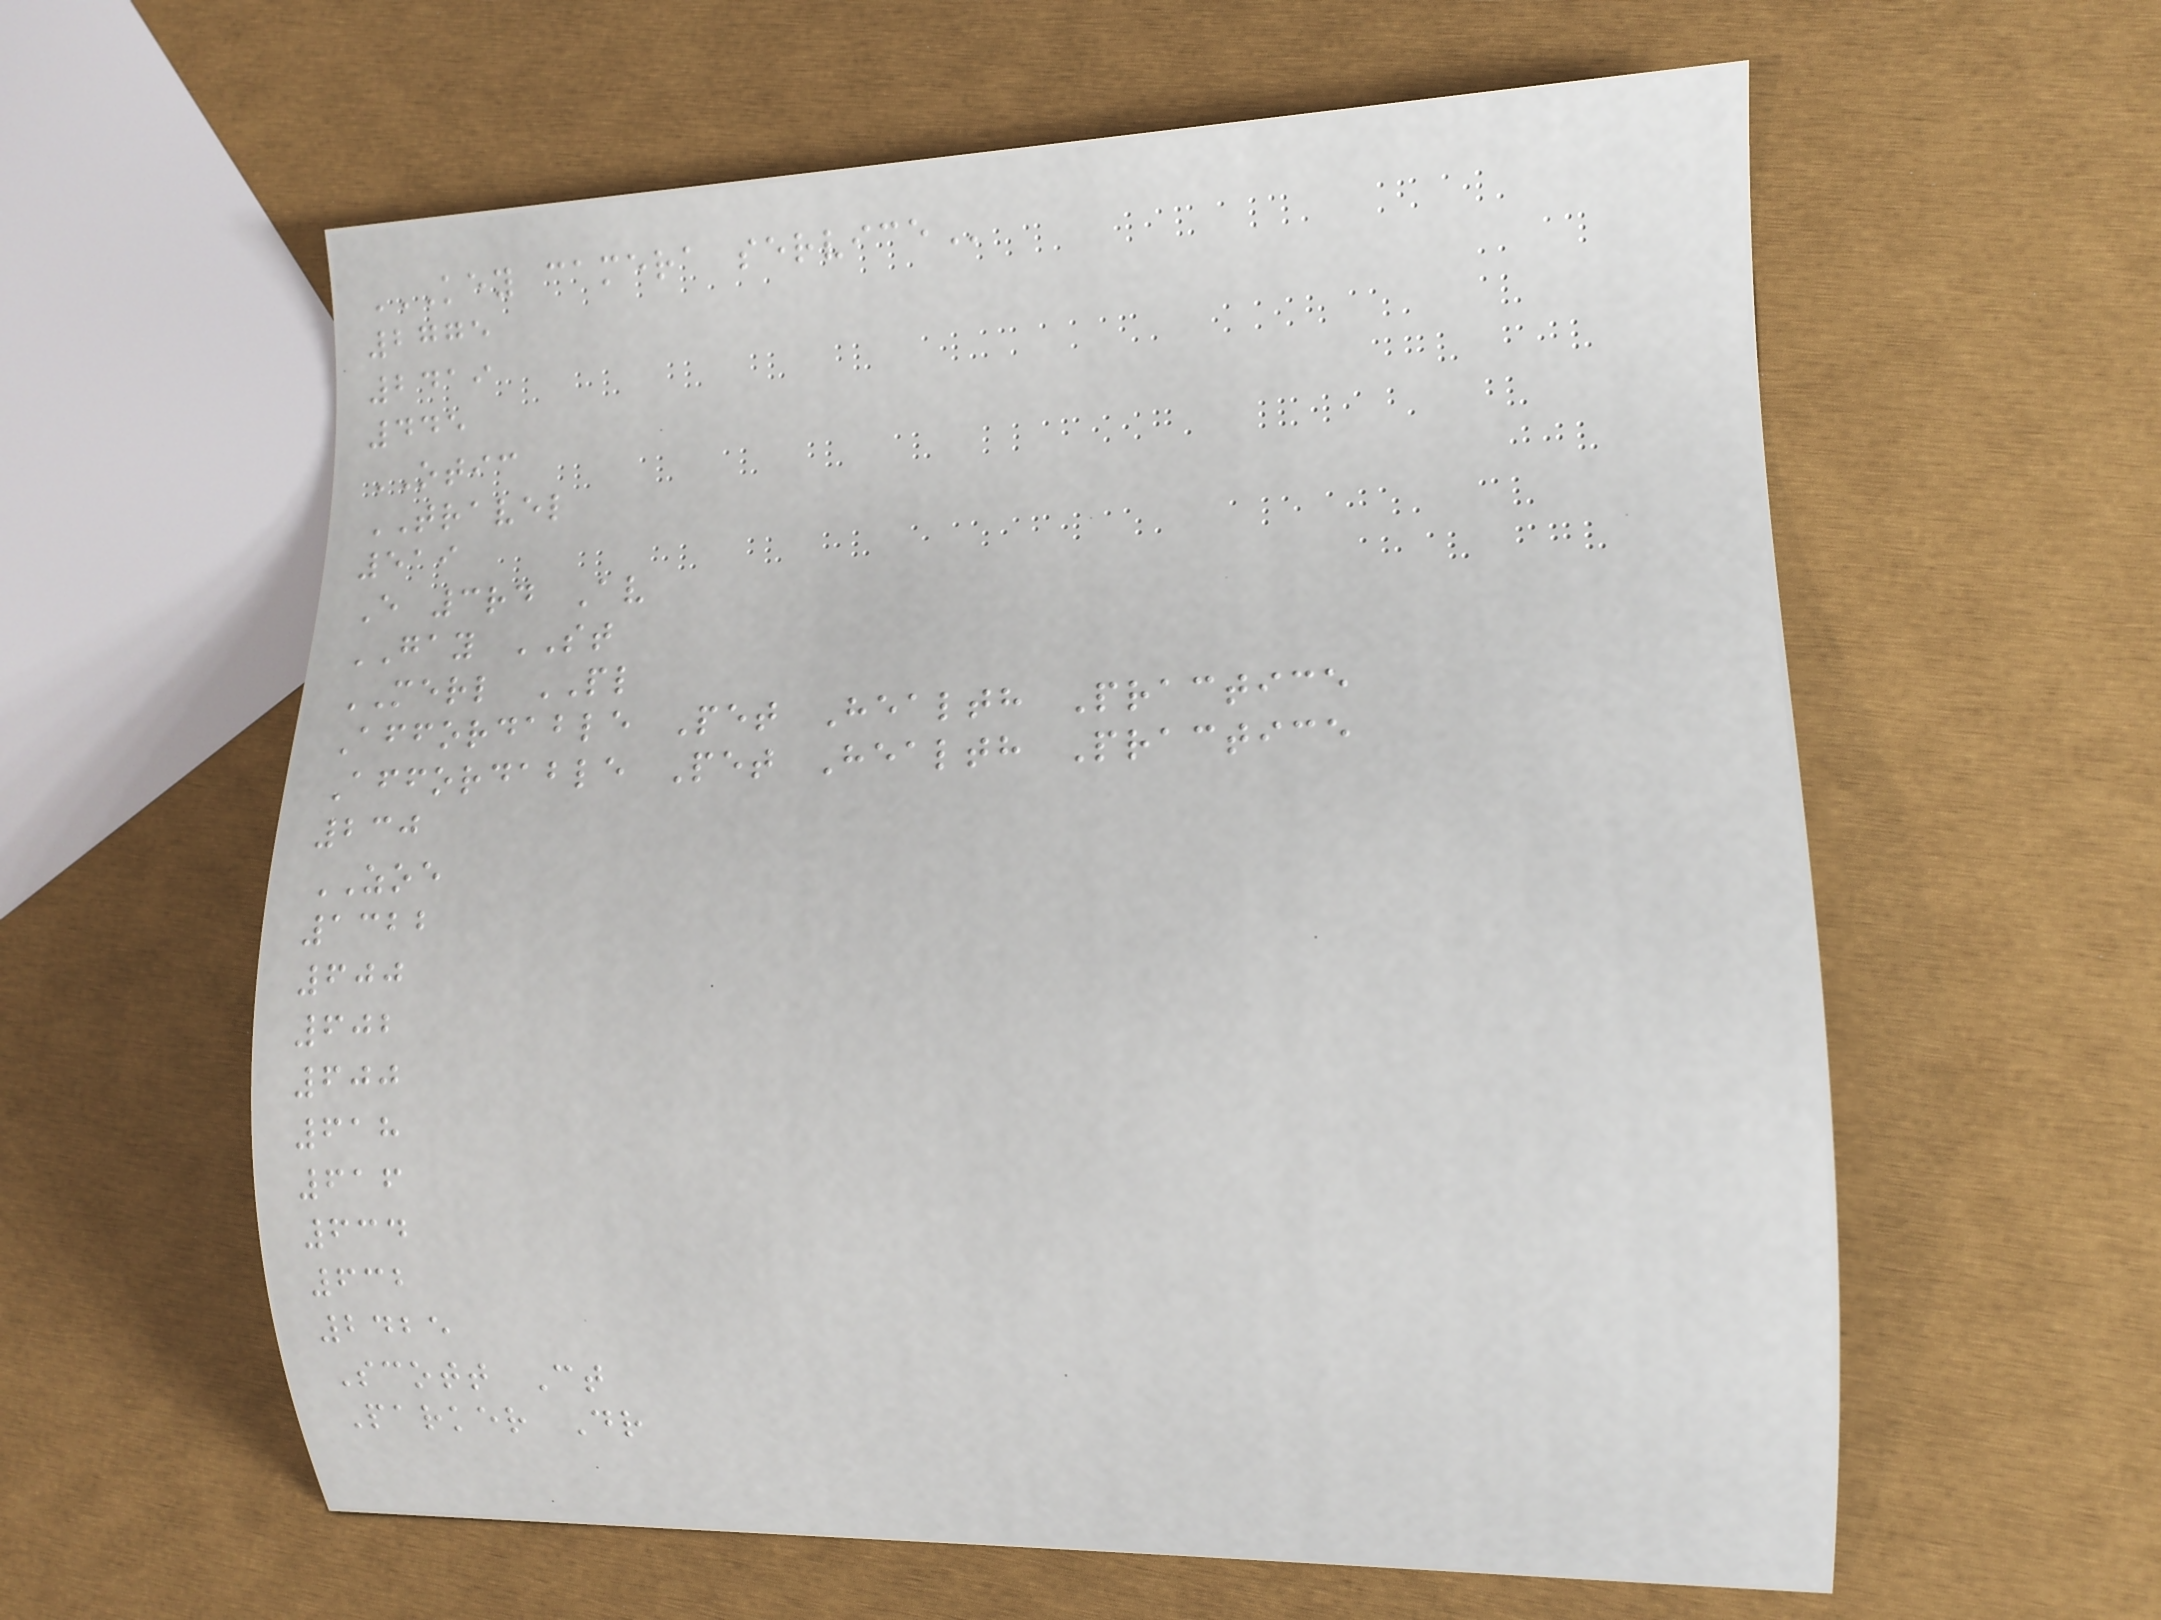KEY CAMERA SERVICE
2775
2419
445
OTIC
TRAVEL
519
E 3rd Av
GAY ST
MERL PL
Affordable Pet Health Practice
Affordable Pet Health Practice
230
ZOE
1322
600
602
600
618
616
634
632
2425
Scott Ct
Parker Dr
